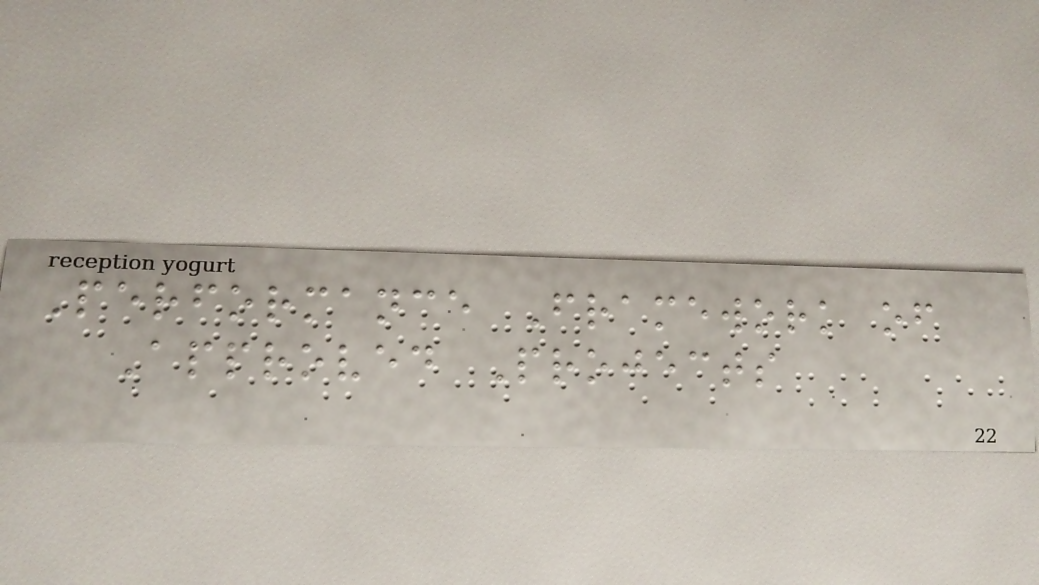Performance Framework of
Approved Projects
